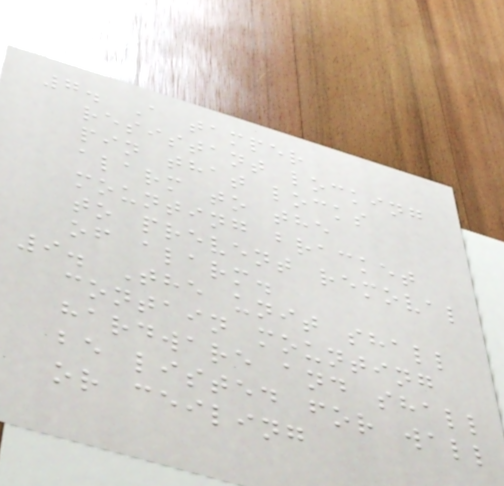7. A tamper
resistant locking
pin that locks
alarm to the
mounting bracket
to prevent removal
of alarm.
9. The unit shall
contain mounting
hardware and shall
be listed for wall
or ceiling
